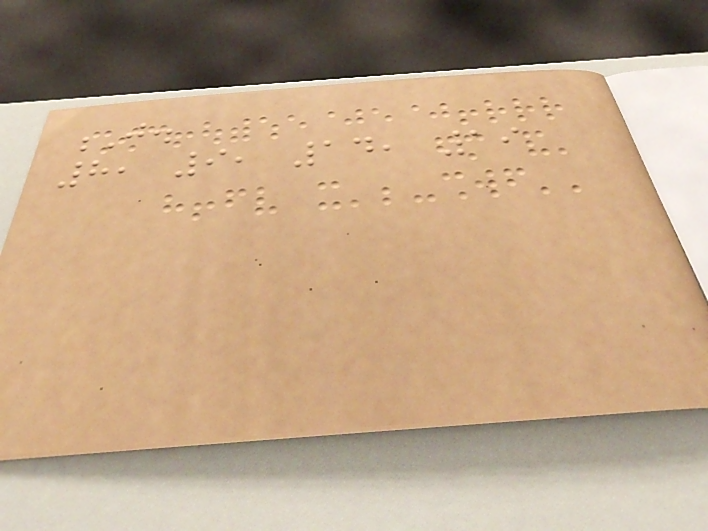J.
8, 9, 14, 19
